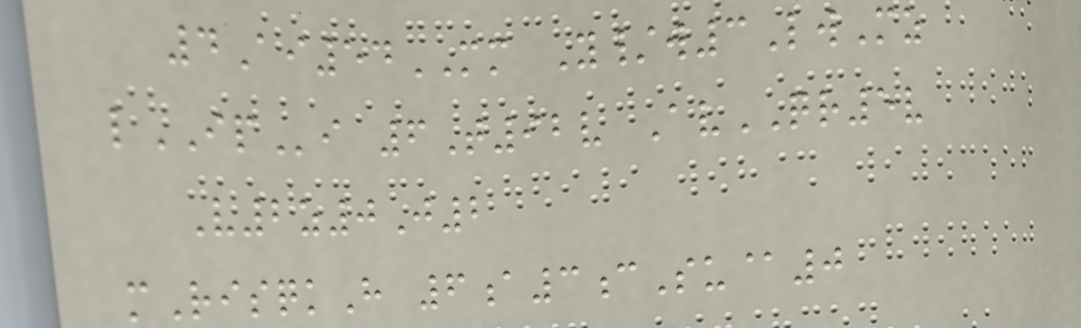4Ai54MM Y/w3LwMz
lIPi 6T92v AvQR5v
V2z0J2
mRisqkH 6a3cSu@0
